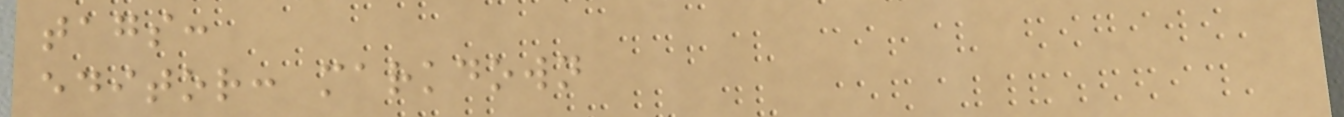tags:
editor: markdown
